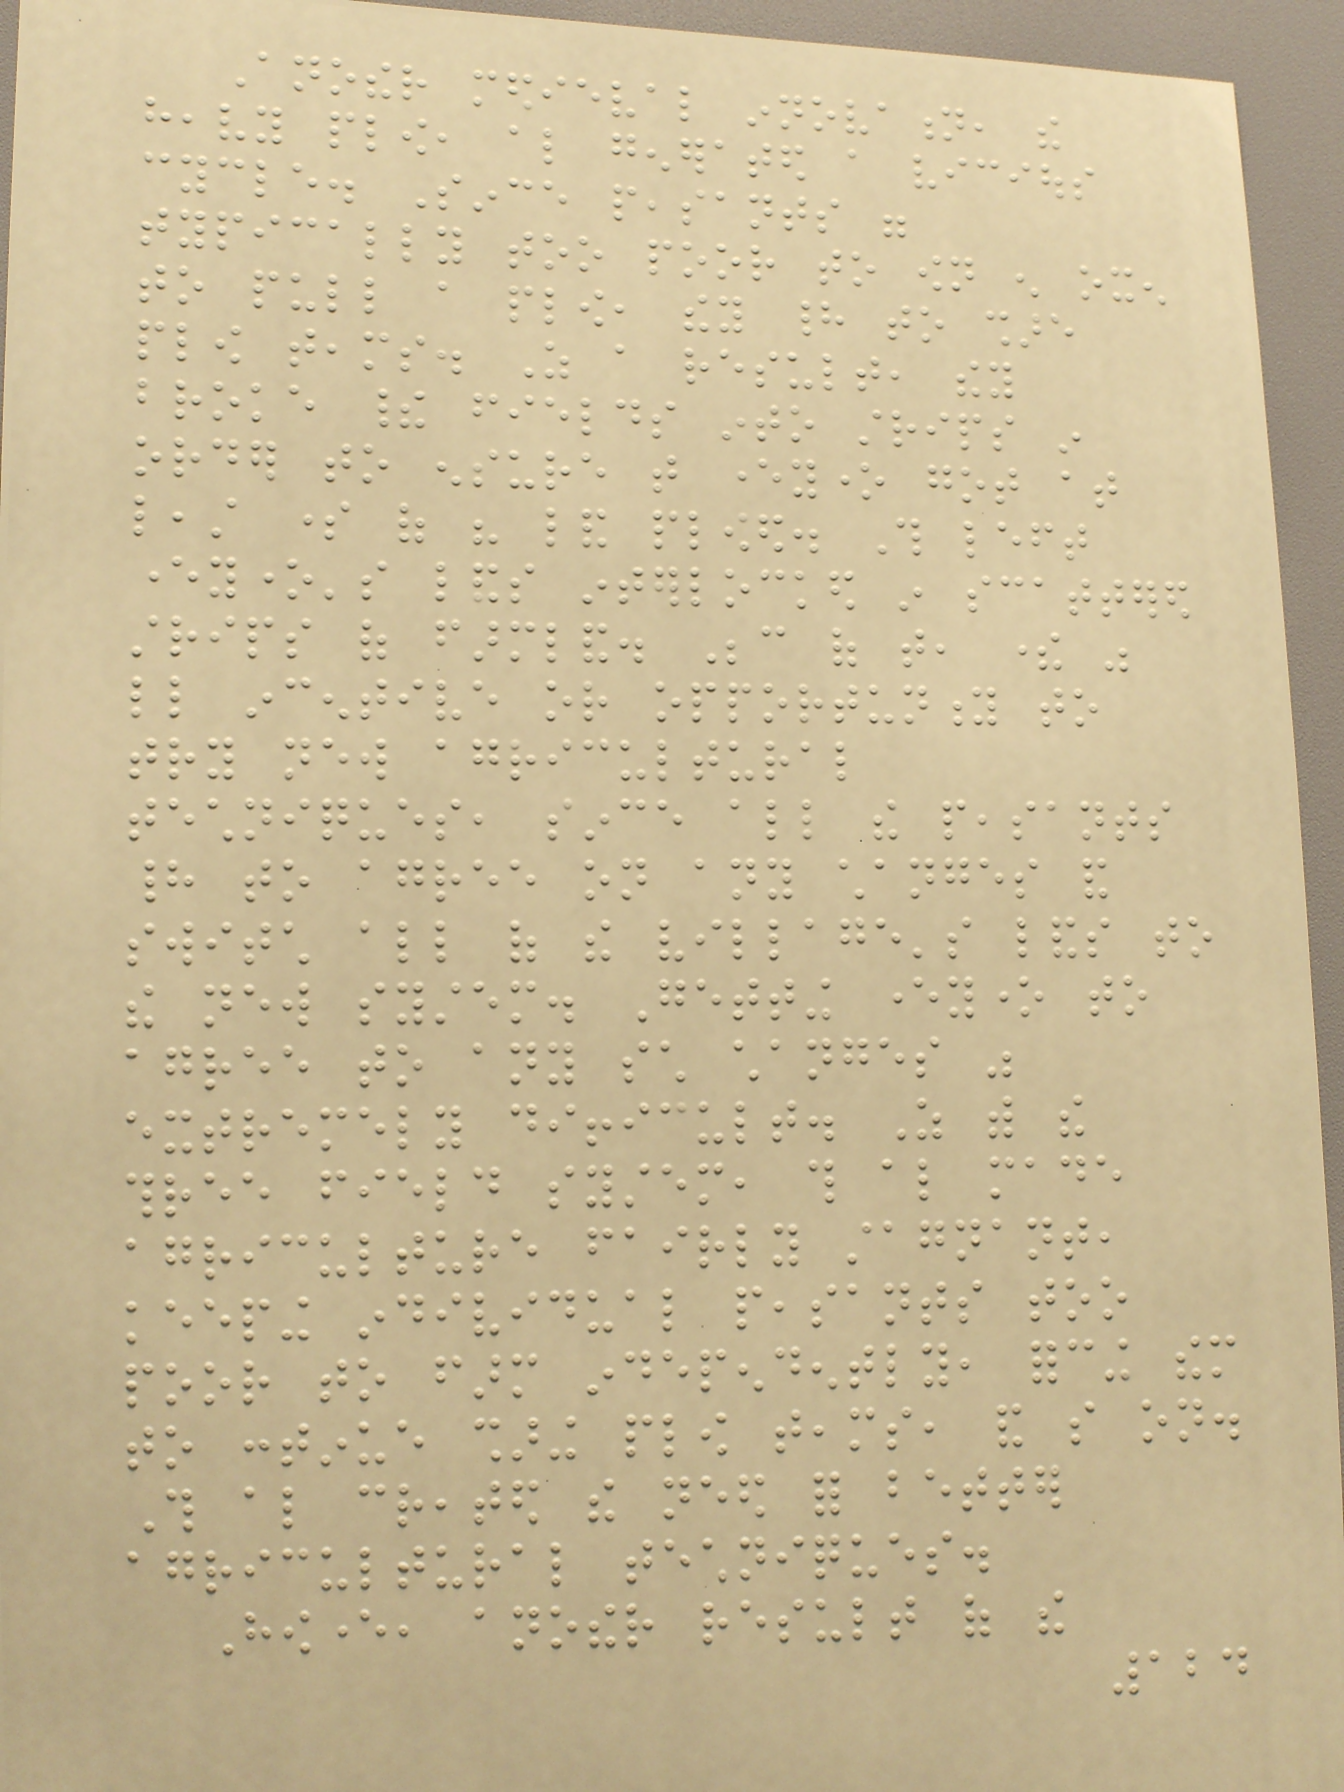Another medieval innovation, the
heavy plow, also generated a vicious
cycle. Since peasants were
typically too poor to own enough oxen
to pull a plow, they had to share
plow teams. As a result, they
broke their fields into strips in
order to ensure that everyone got at
least some of his land plowed. This left
everyone's lands interlocked in scattered
strips of farmland. Because of that, there was
little incentive or opportunity to
try new agricultural
techniques, since all the peasants
had to agree on any changes and
switch all of the village's lands to
the new system. Getting everyone to
agree to any such changes was
extremely difficult. As with the
three field system, this also made
agriculture fairly stagnant,
keeping individual peasants too
poor to farm independently, forcing them
to continue sharing plow teams, and so on.
This also created the need for better
agricultural techniques.
However, another result of the
124
